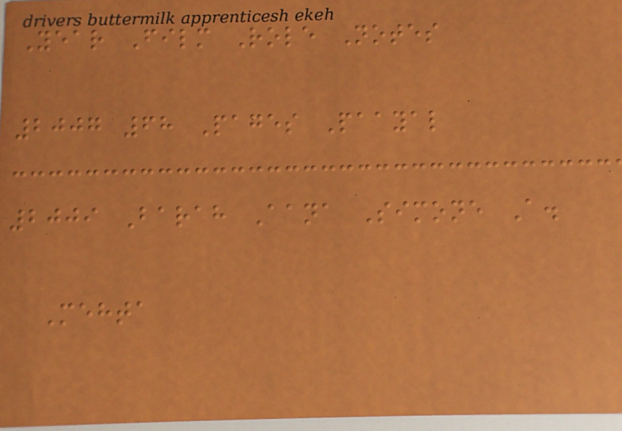Year Film Role Notes
2007 68 Pages Paayal
2009 Barah Aana Simone A.
Mehta
